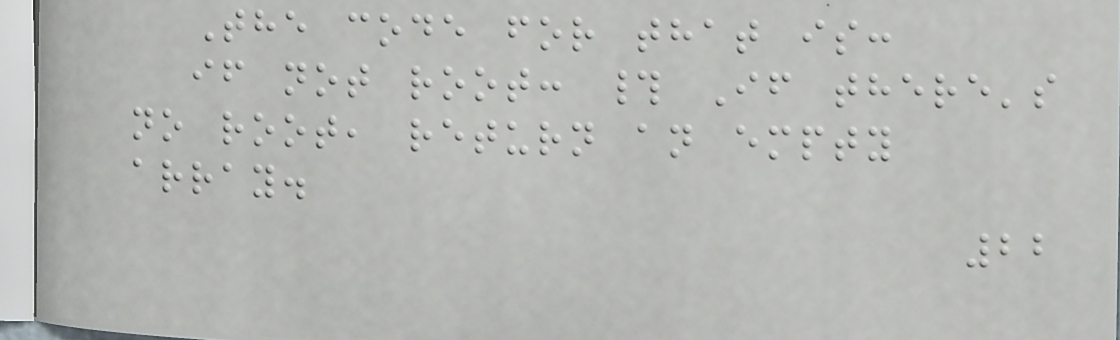The code for that is:
if not root: # If there's
no root, return an empty
array.
22
